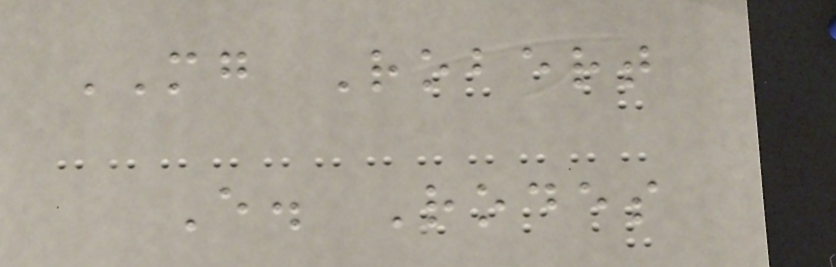MG Robert
E. Rodes
